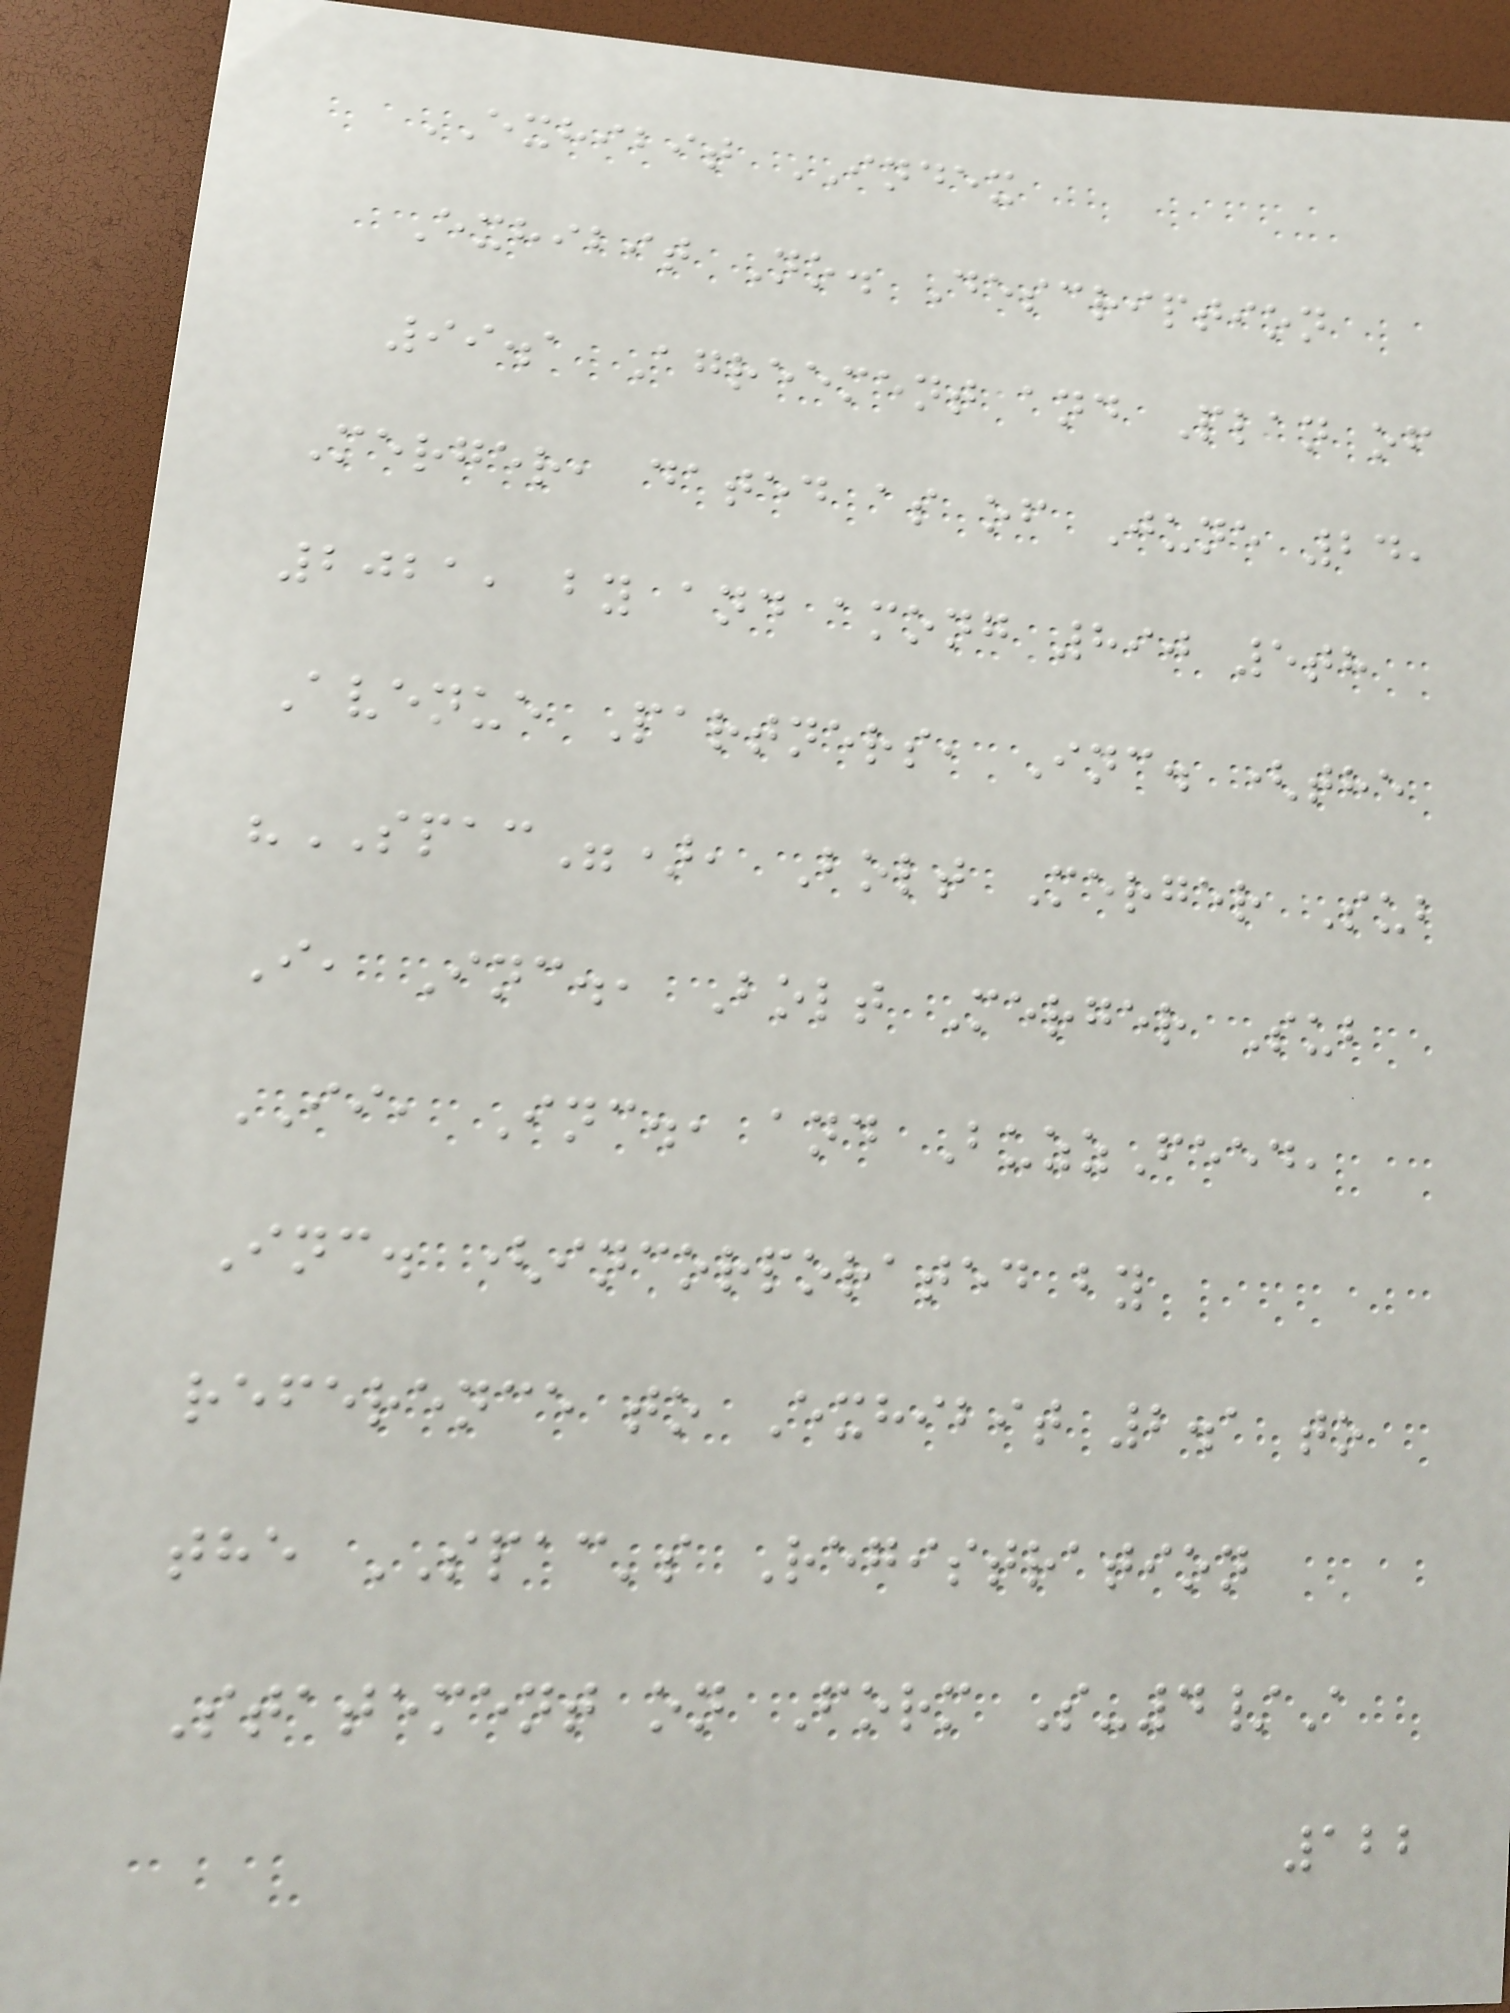EXHIBIT INDEX
Exhibit No. Description
99.1 Agreement and Plan of
Merger, dated as of June 24,
2021, by and among 890 5th
Avenue Partners, Inc. (the
"SPAC"), Bolt Merger Sub
I, Inc., Bolt Merger Sub
II, Inc., and BuzzFeed,
Inc. (incorporated by
reference to Exhibit 2.1 to
the SPAC's Registration
Statement on Form S-4/A
122
